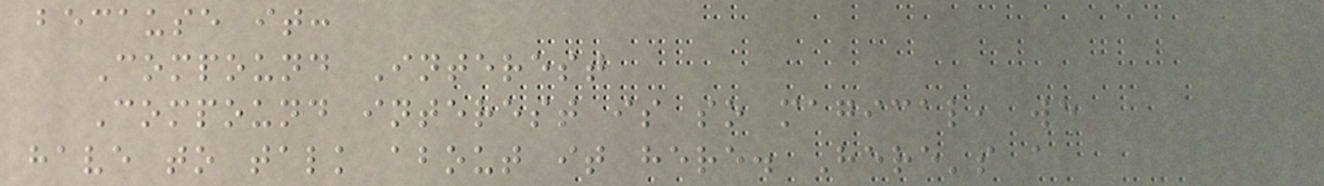because it:
Compound Interest
Compound interest is so magical, we
have to talk about it here. Here's a
